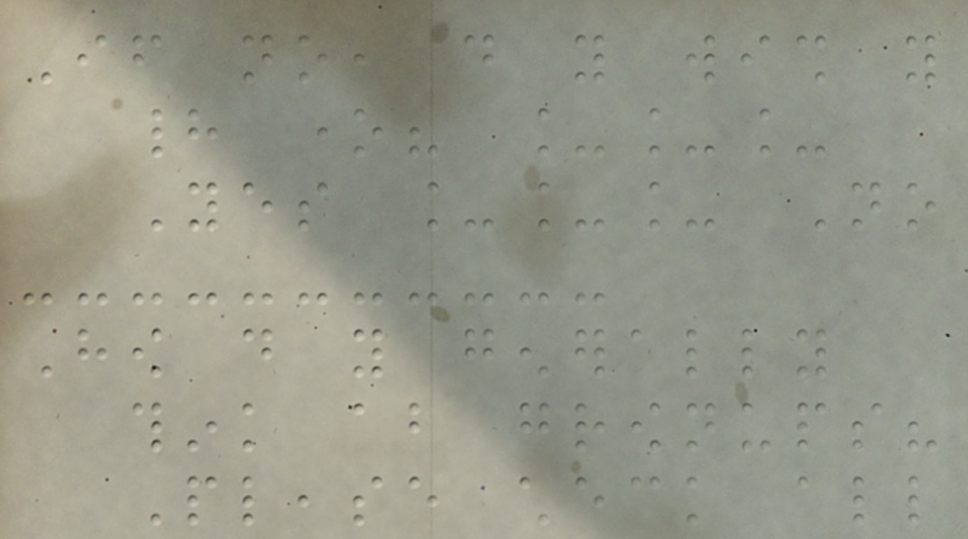If no, do you wish you
had one? ___
Yes ___ No
How do you generally
think about grownups?
Please check all
